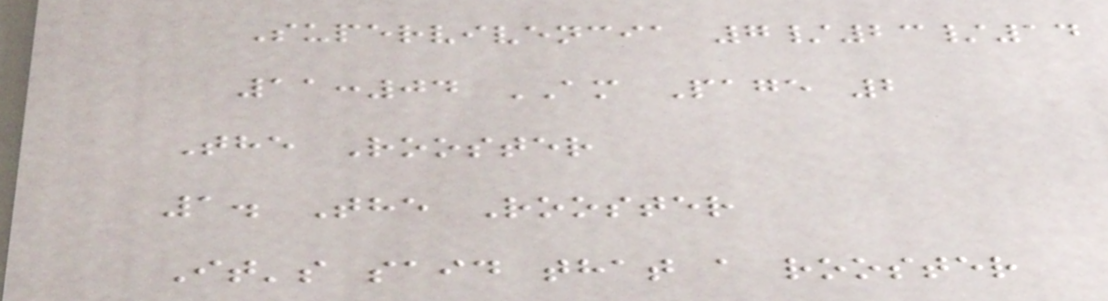Supervivencia 7/23/14
11:04 AM Page 2
The Rooster
1. The Rooster
It's said that a rooster
